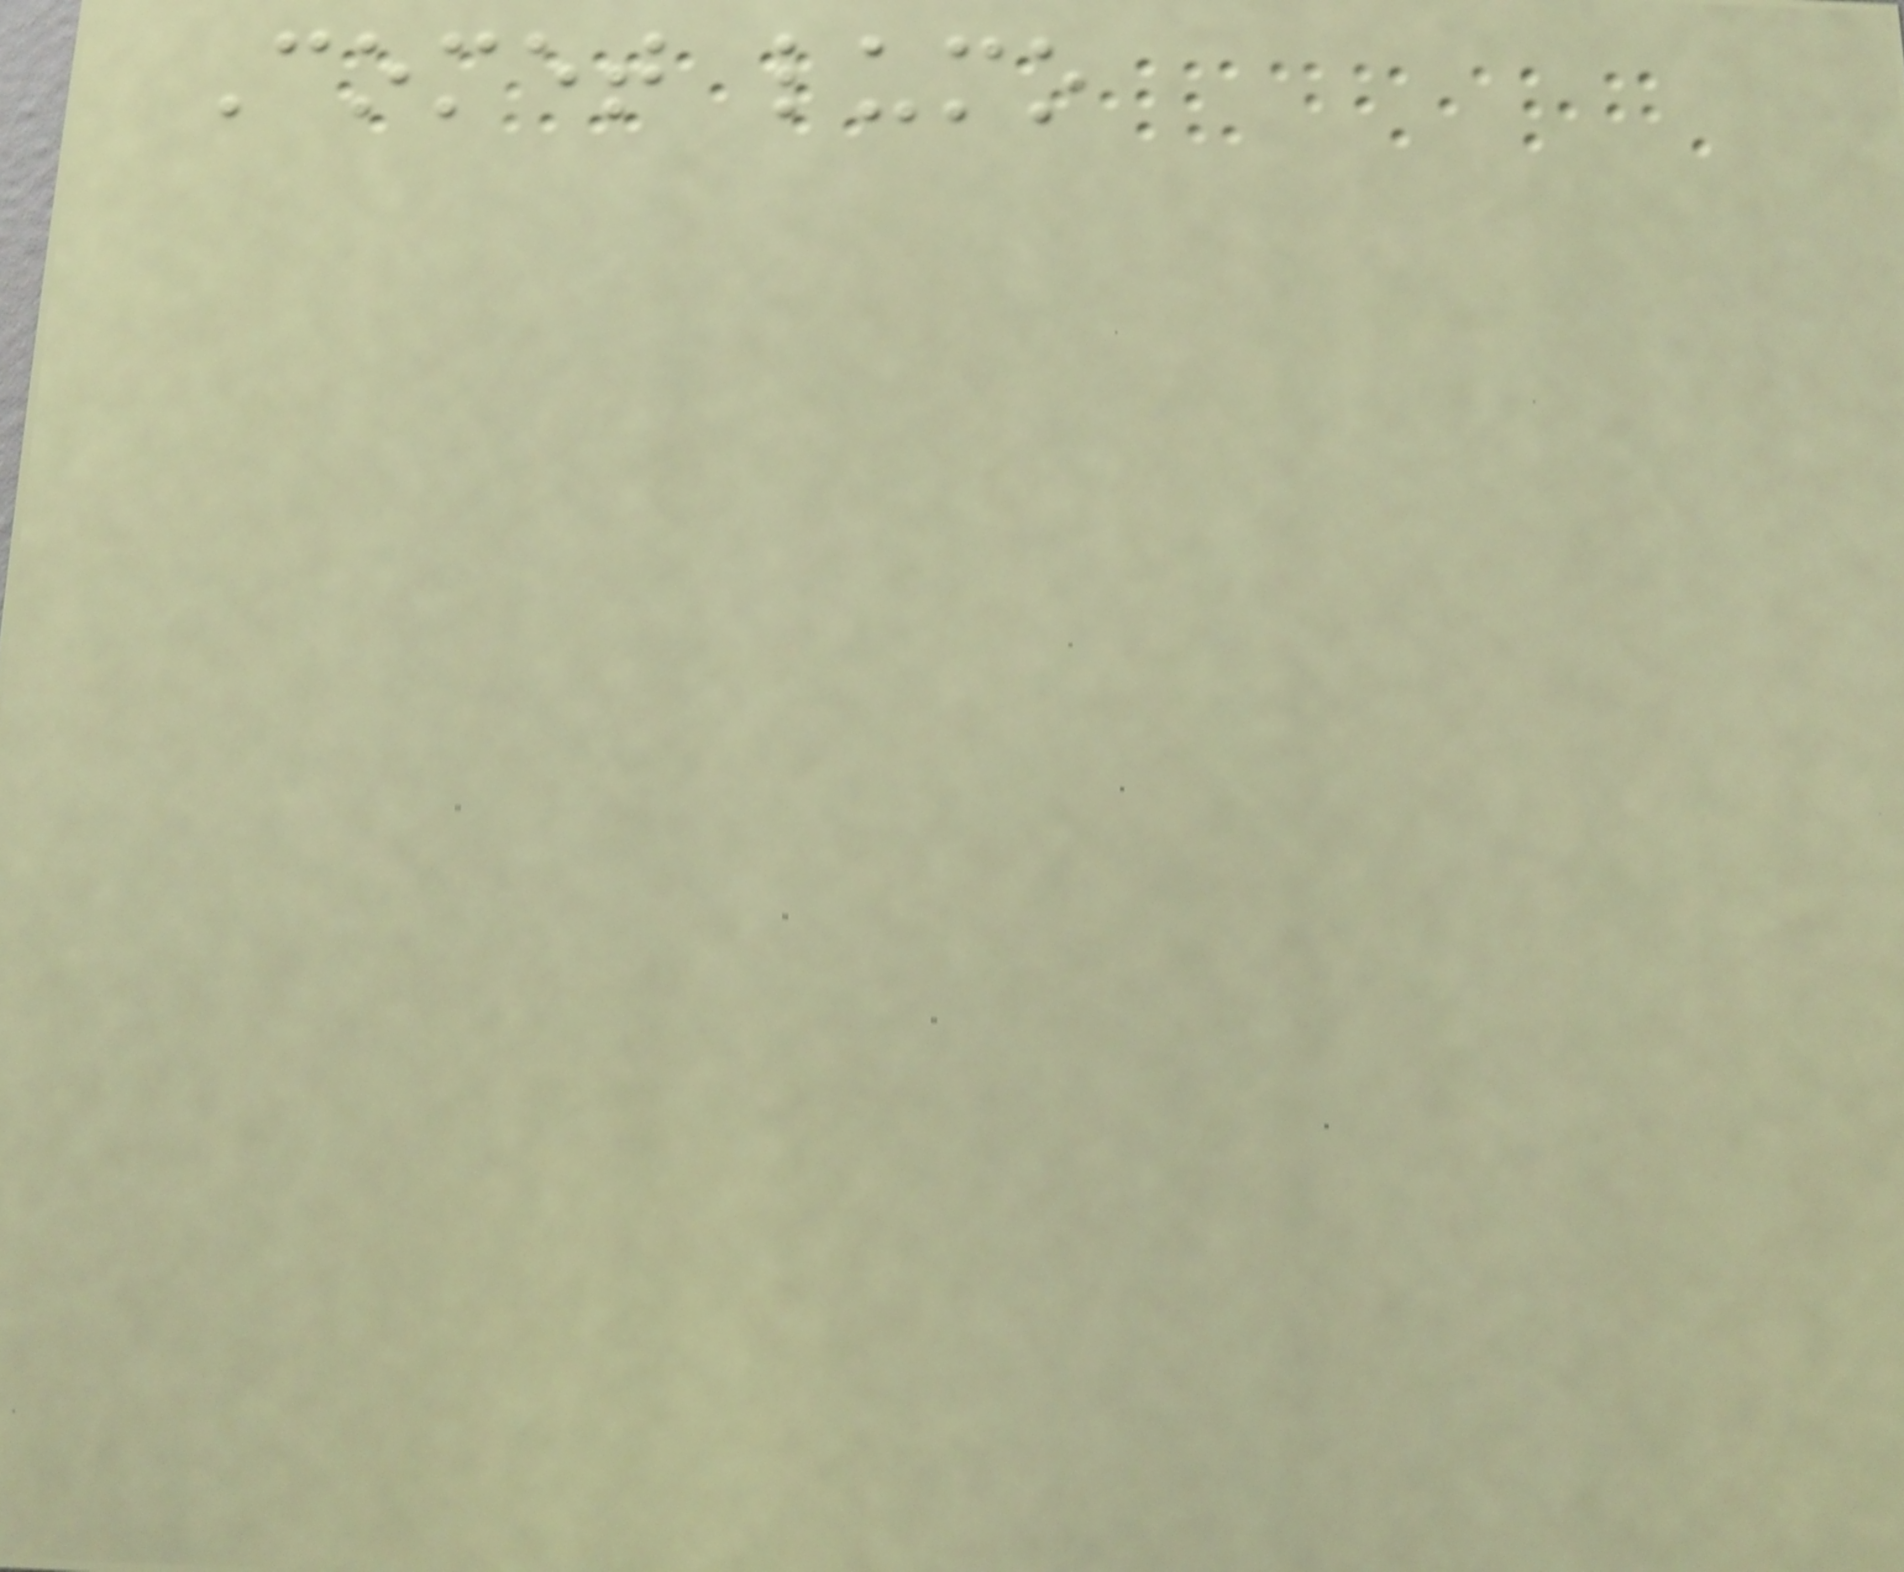Comet lumo
